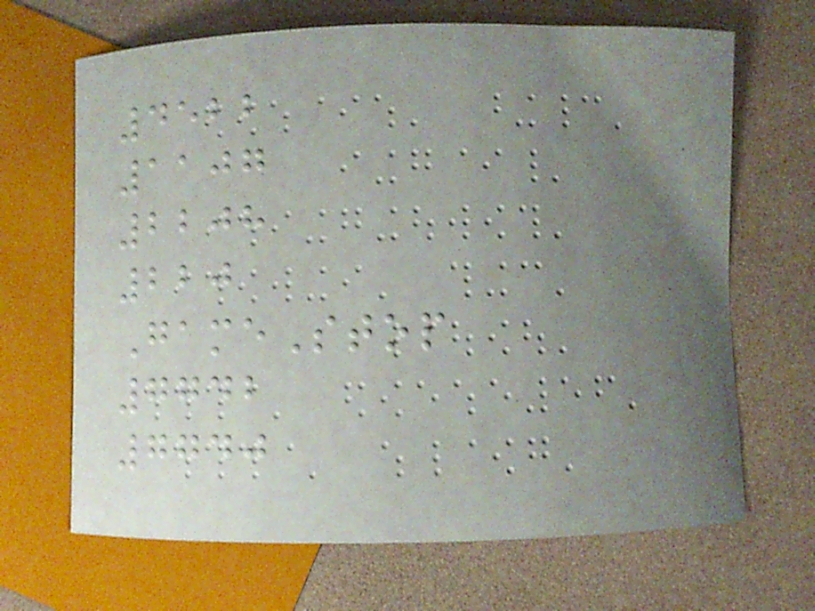4522
1107
2208
220
GameStop
7742
7740
